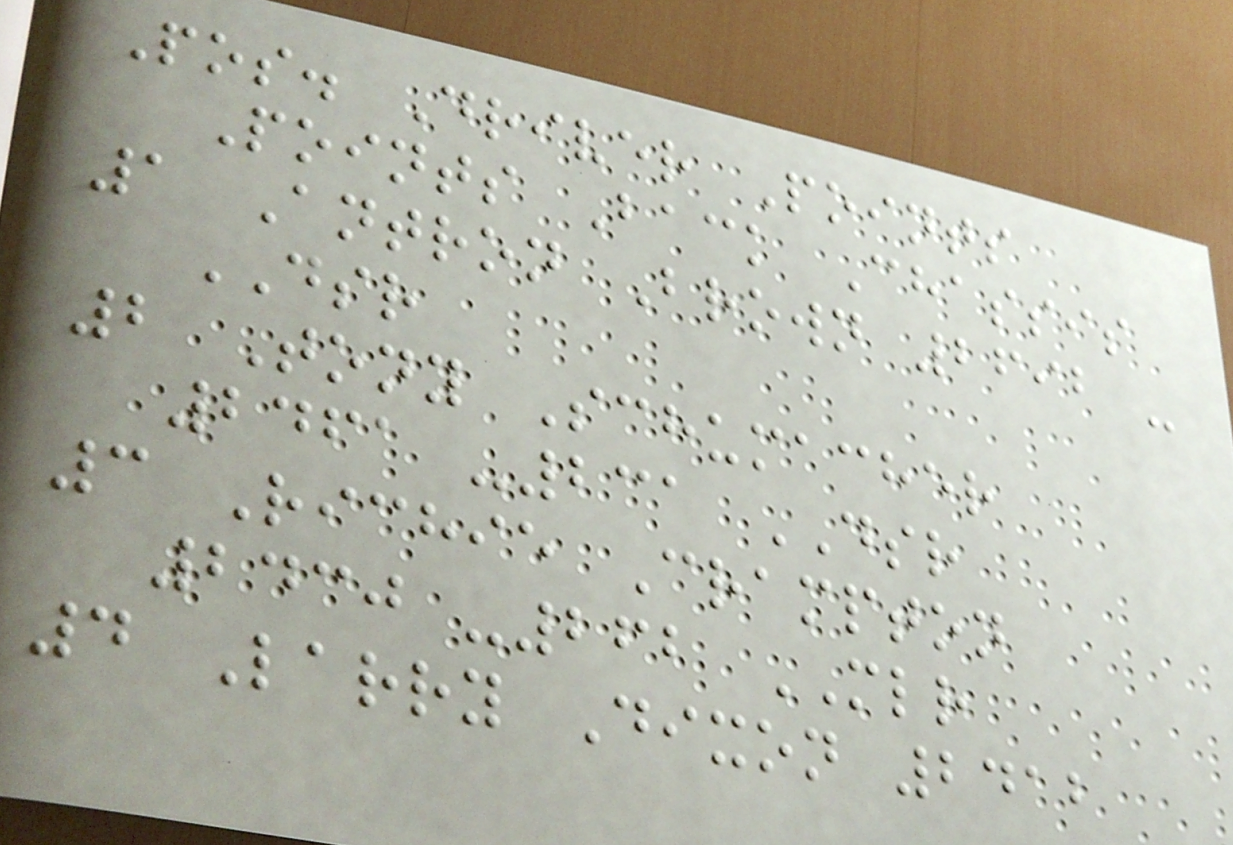Pos. Driver Points
Points Back Chassis
1 Antron Brown 2692 -
DSR
2 Tony Schumacher
2461 -231 DSR
3 Richie Crampton
2430 -262 MLR
4 Larry Dixon 2412
